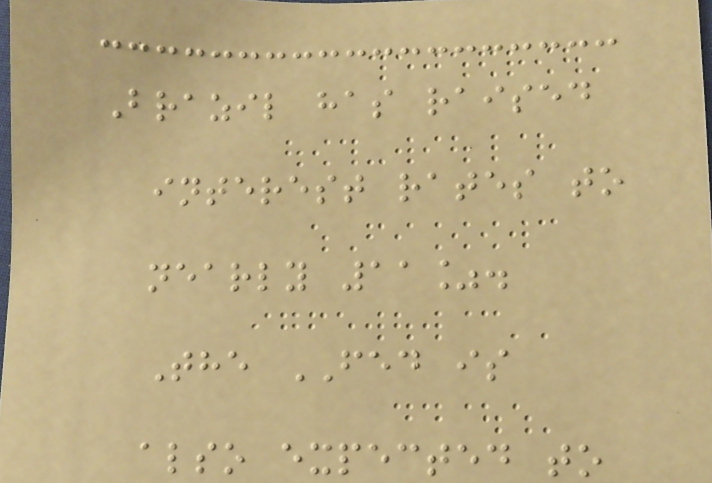Brazil has raised
interest rates to
nearly 11%.
The FED is
also expected to
